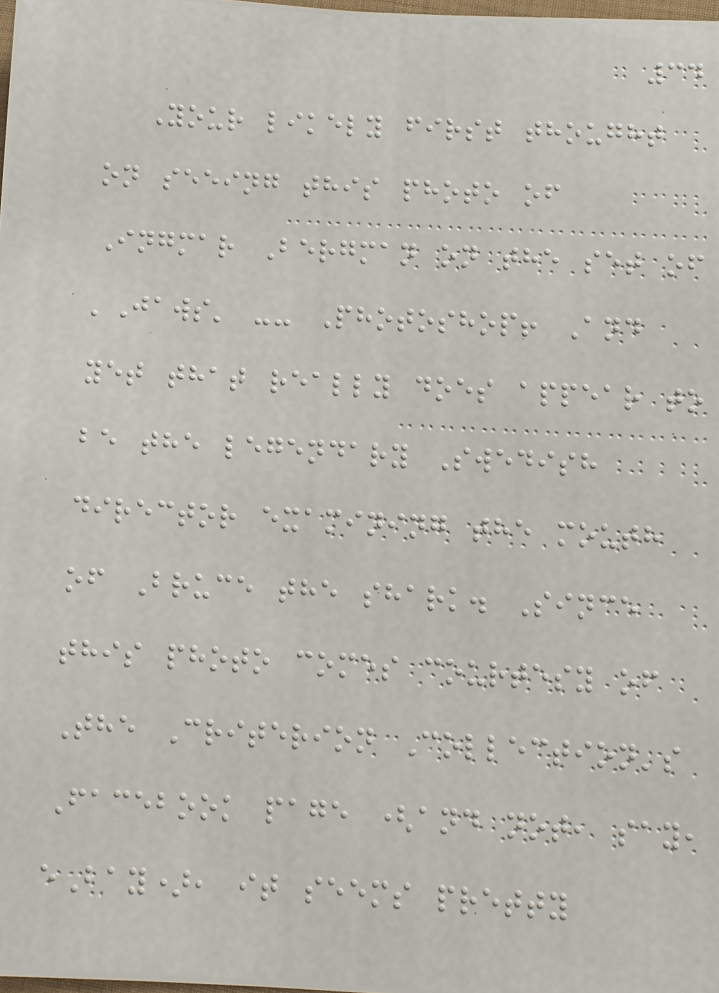34
Your likely first thought
on seeing this photo of
Ingmar Bergman on the set of
'Jaws' -- Photoshop! And
yet that really does appear to
be the legendary Swedish
director examining the mouth
of Bruce the shark. Since
this photo comes courtesy of
The Criterion Collection's
Facebook page (and not, say,
eBay), it seems pretty
